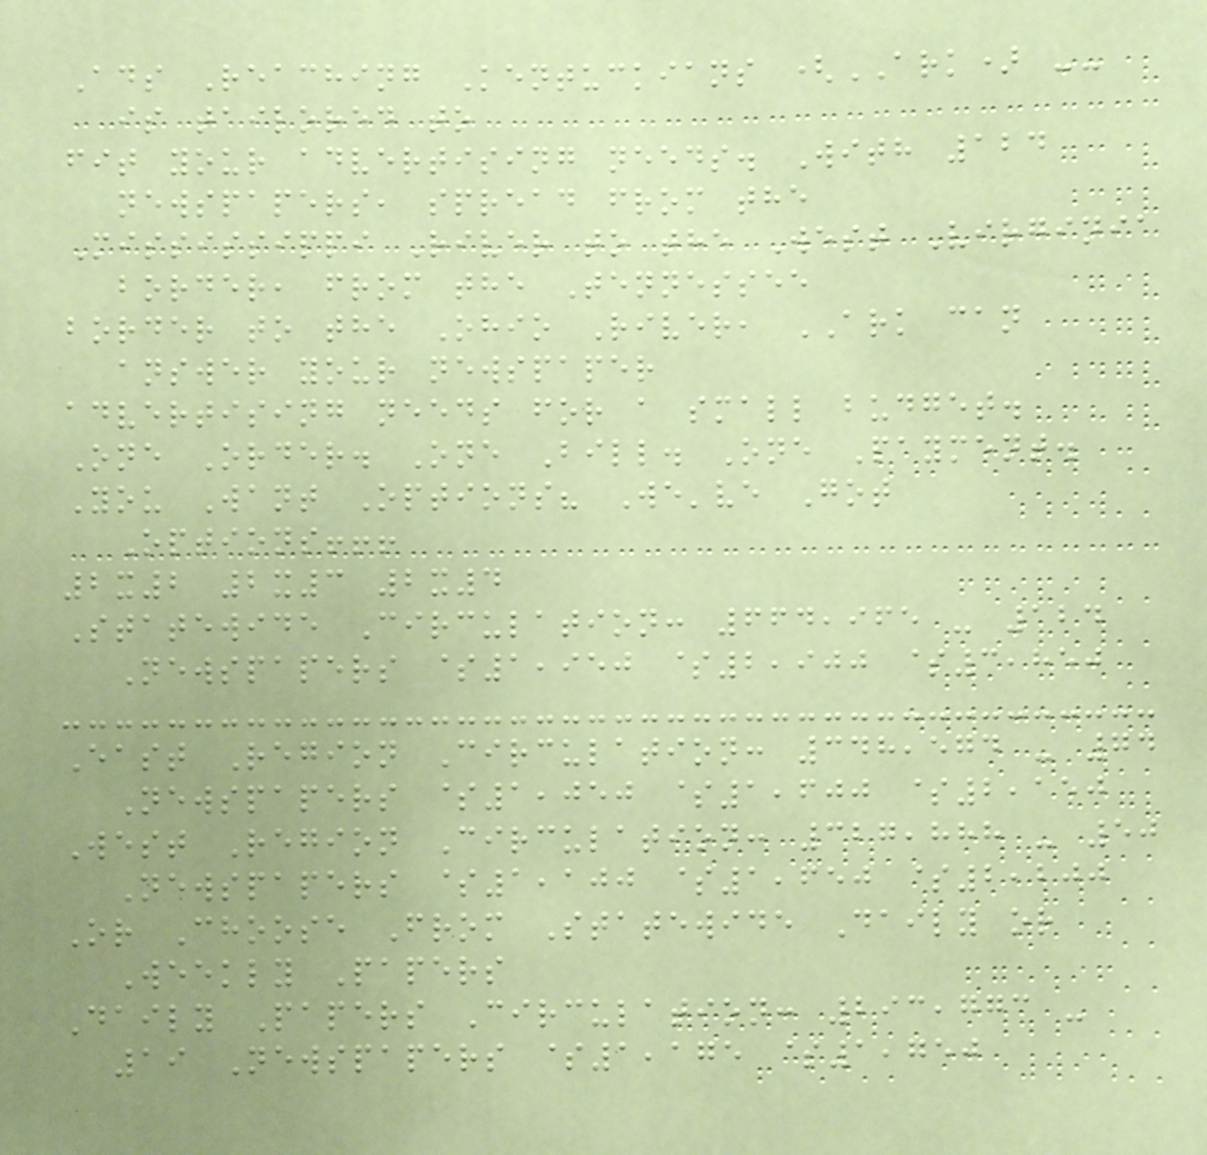Ads Reaching Kentuckians (ARK) --
is tailored to
fit your advertising needs. With 124
newspapers, spread from the
Mississippi River to the West Virginia
border, from the Tennessee
border to the Ohio River, ARK can
answer your newspaper
advertising needs for a small budget.
One Order. One Bill. One Payment.
You Want Options? We've Got
Options!!!
2x2 2x3 2x4
Statewide Circulation: 664,965 - 124
Newspapers $1,950 $2,900 $3,850
East Region Circulation: 348,574 - 74
Newspapers $1,050 $1,600 $2,150
West Region Circulation: 327,888 - 50
Newspapers $1,100 $1,650 $2,200
Or Choose From Statewide Daily or
Weekly Papers
Daily Papers Circulation: 293,773 -
19 Newspapers $1,175 $1,750
